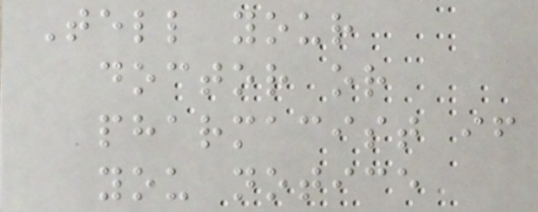Tell your
doctor or
pharmacist if
you notice
